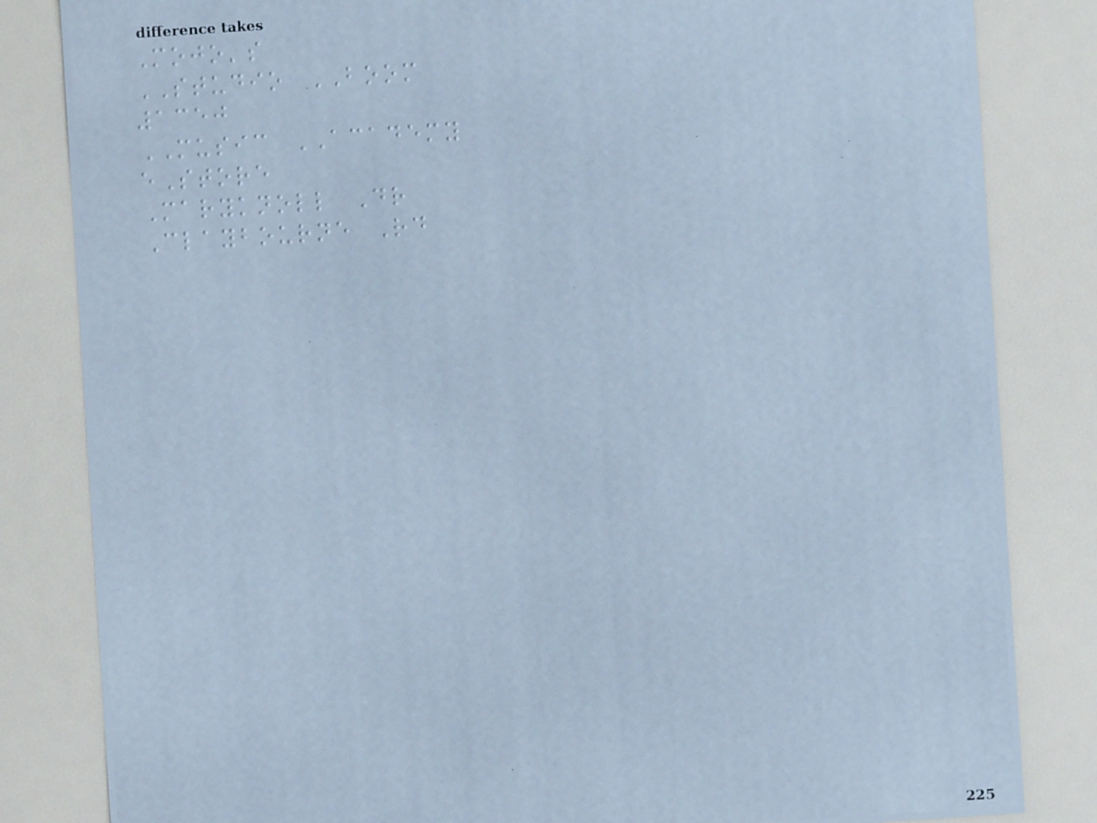Mojo's
STUDIO BOOM
1350
MUSIC ACADEMY
eStore
Maryknoll Dr
Claybourne Rd
